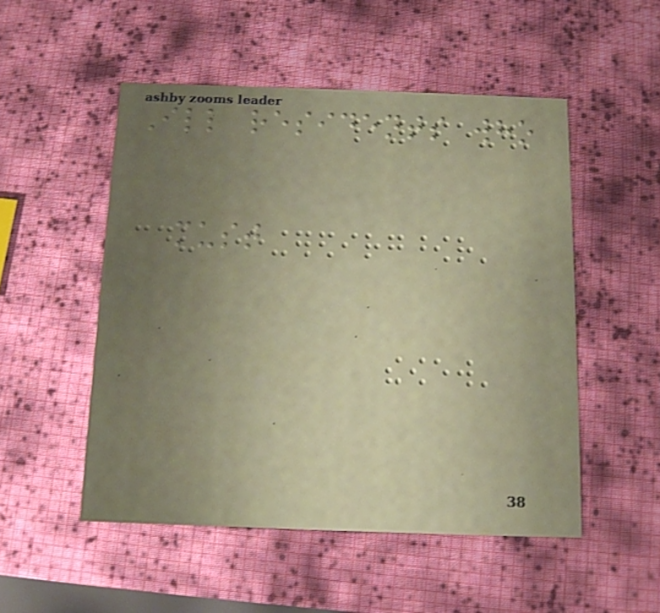Ill residents who
must
